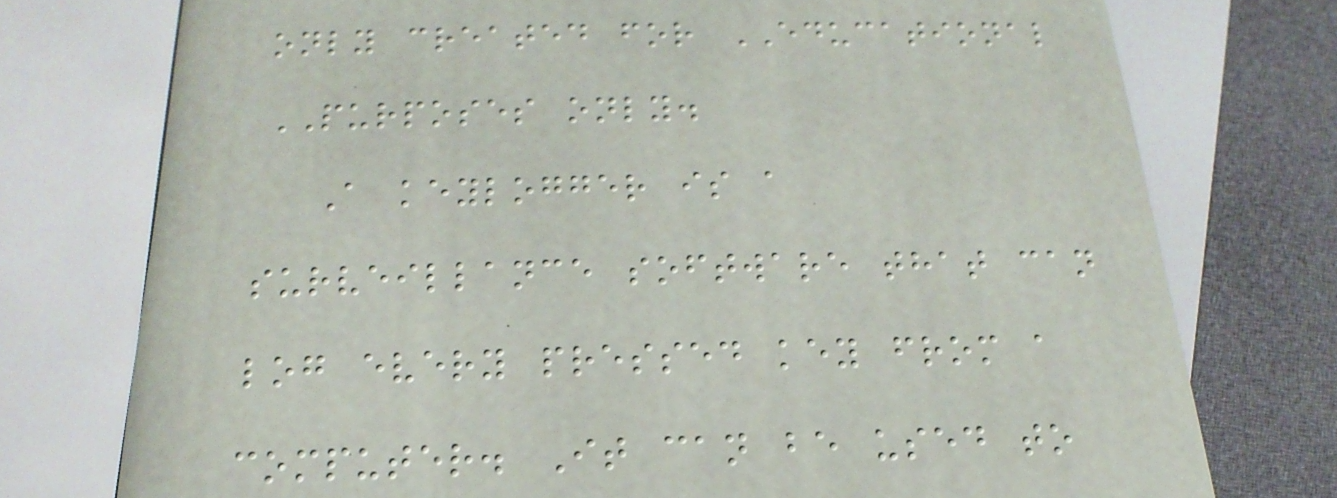only created for EDUCATIONAL
PURPOSES only.
A keylogger is a
surveillance software that can
log every pressed key from a
computer. It can be used to
